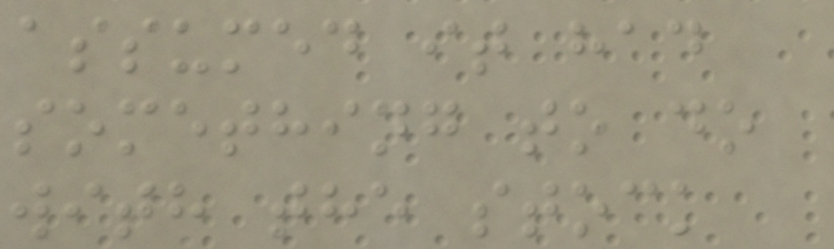assumed it had
something to do
with the stock
